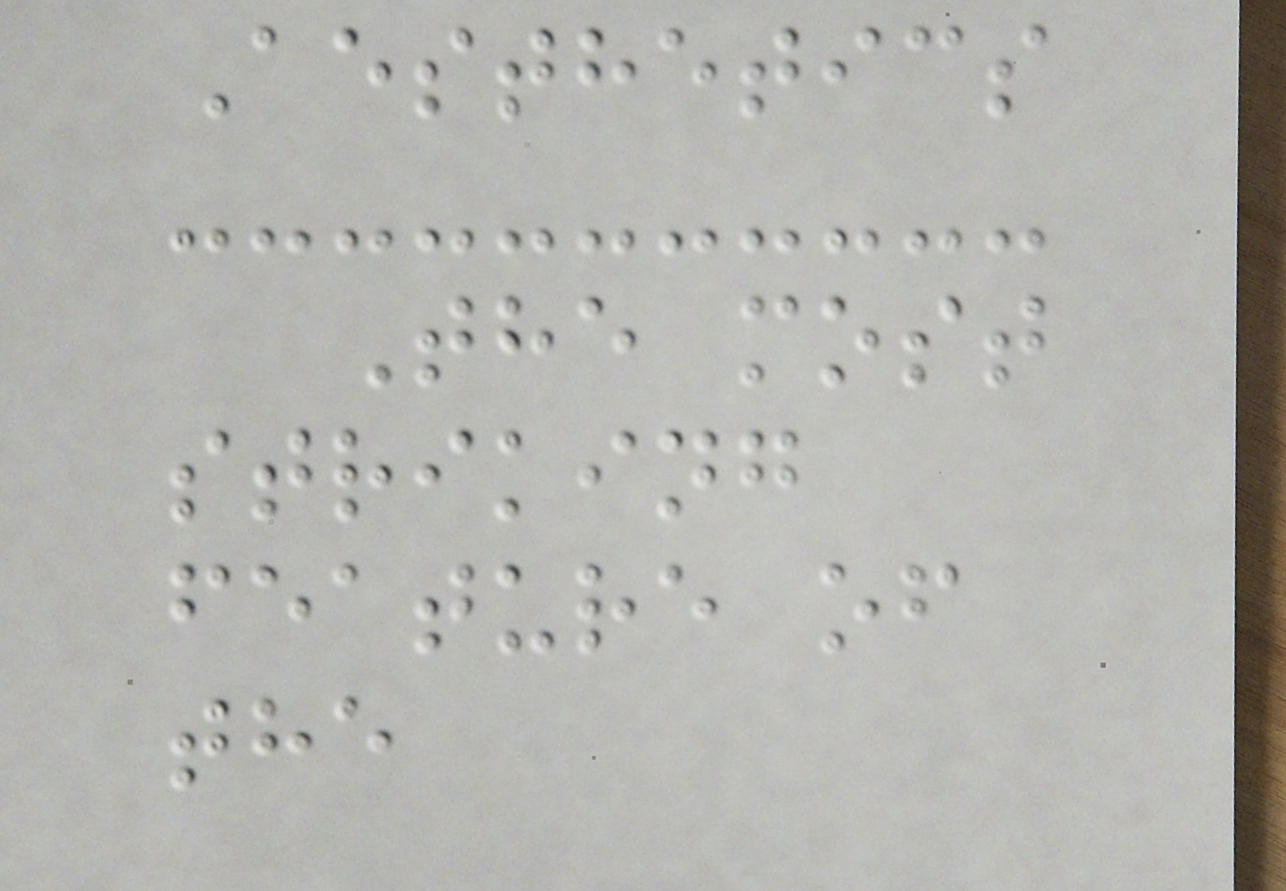Aesthetics
The most
striking
feature of
the
